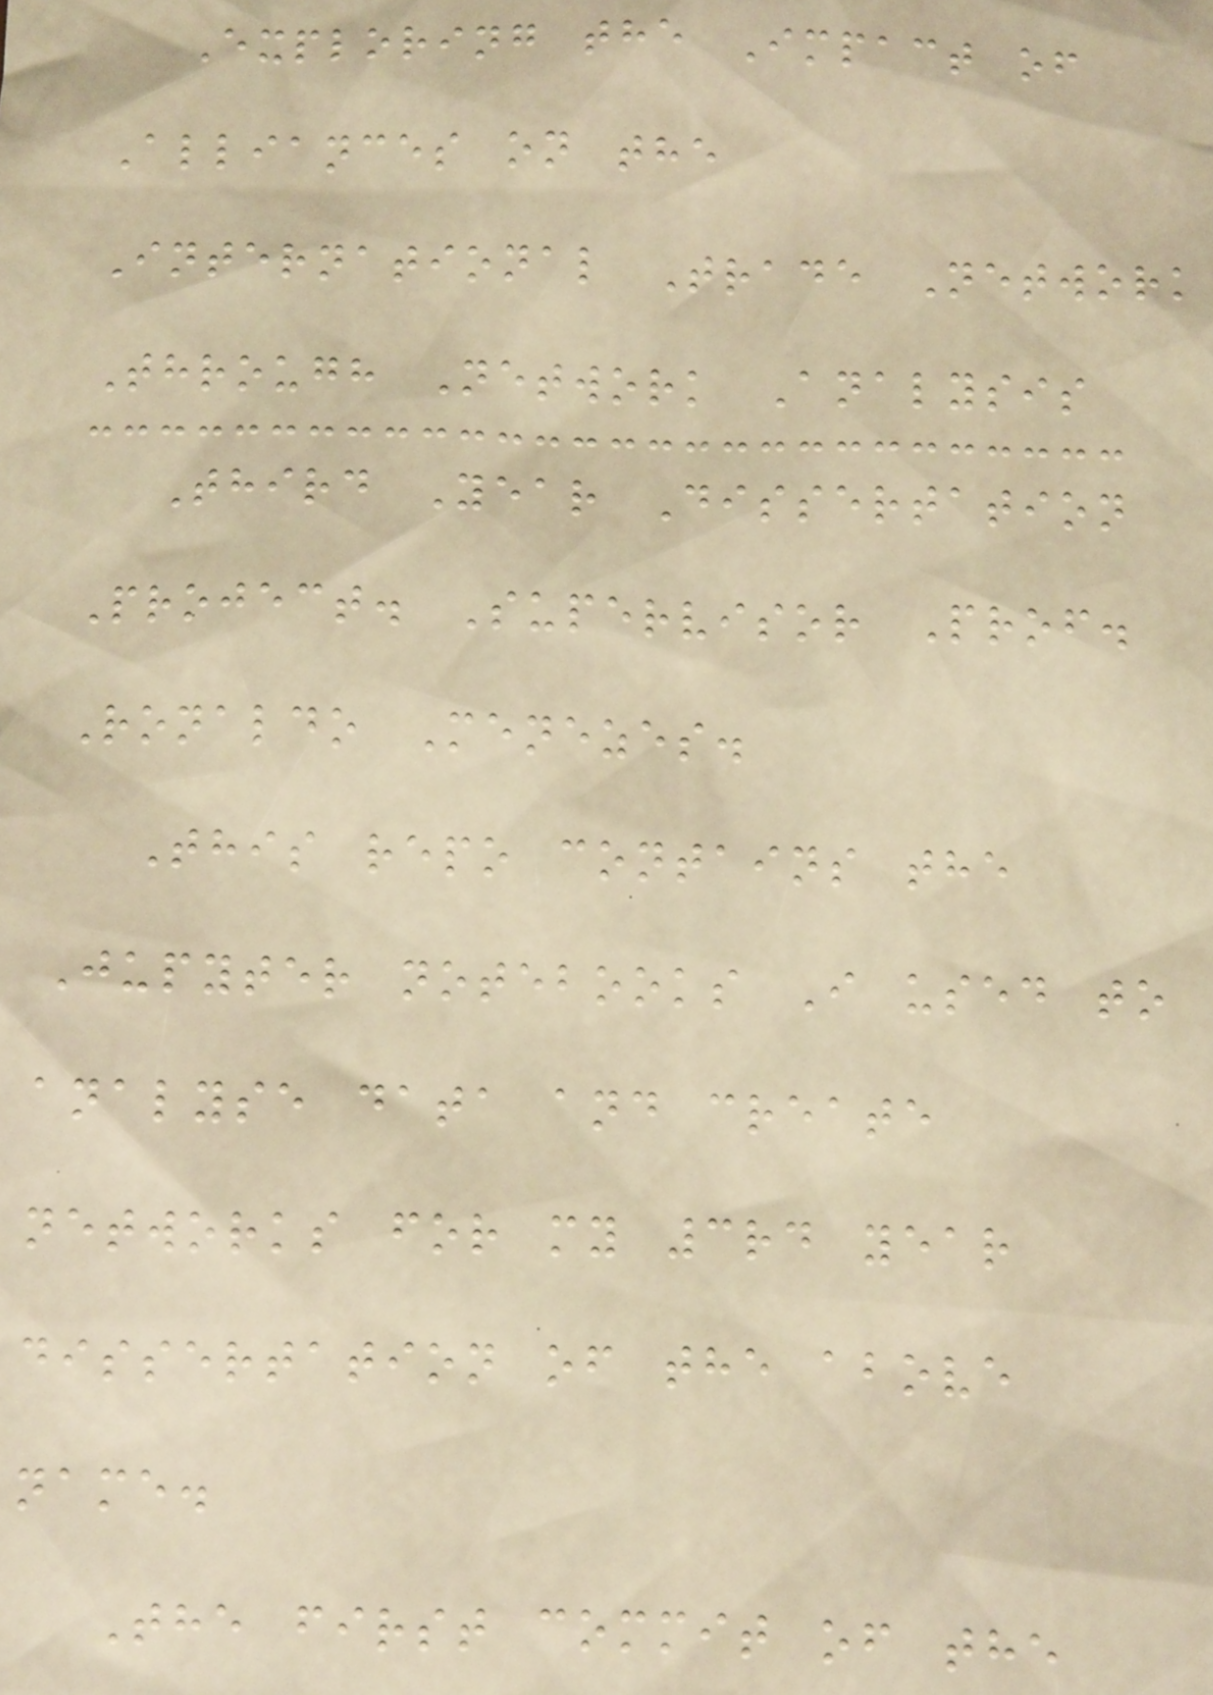Exploring the Impact of
Alliances on the
International Trade Network
Through Network Analysis
Third Year Dissertation
Project. Supervisor Prof.
Ronaldo Menezes.
This repo contains the
Jupyter notebooks I used to
analyse data and create
networks for my 3rd year
dissertation of the above
name.
The first commit of the
